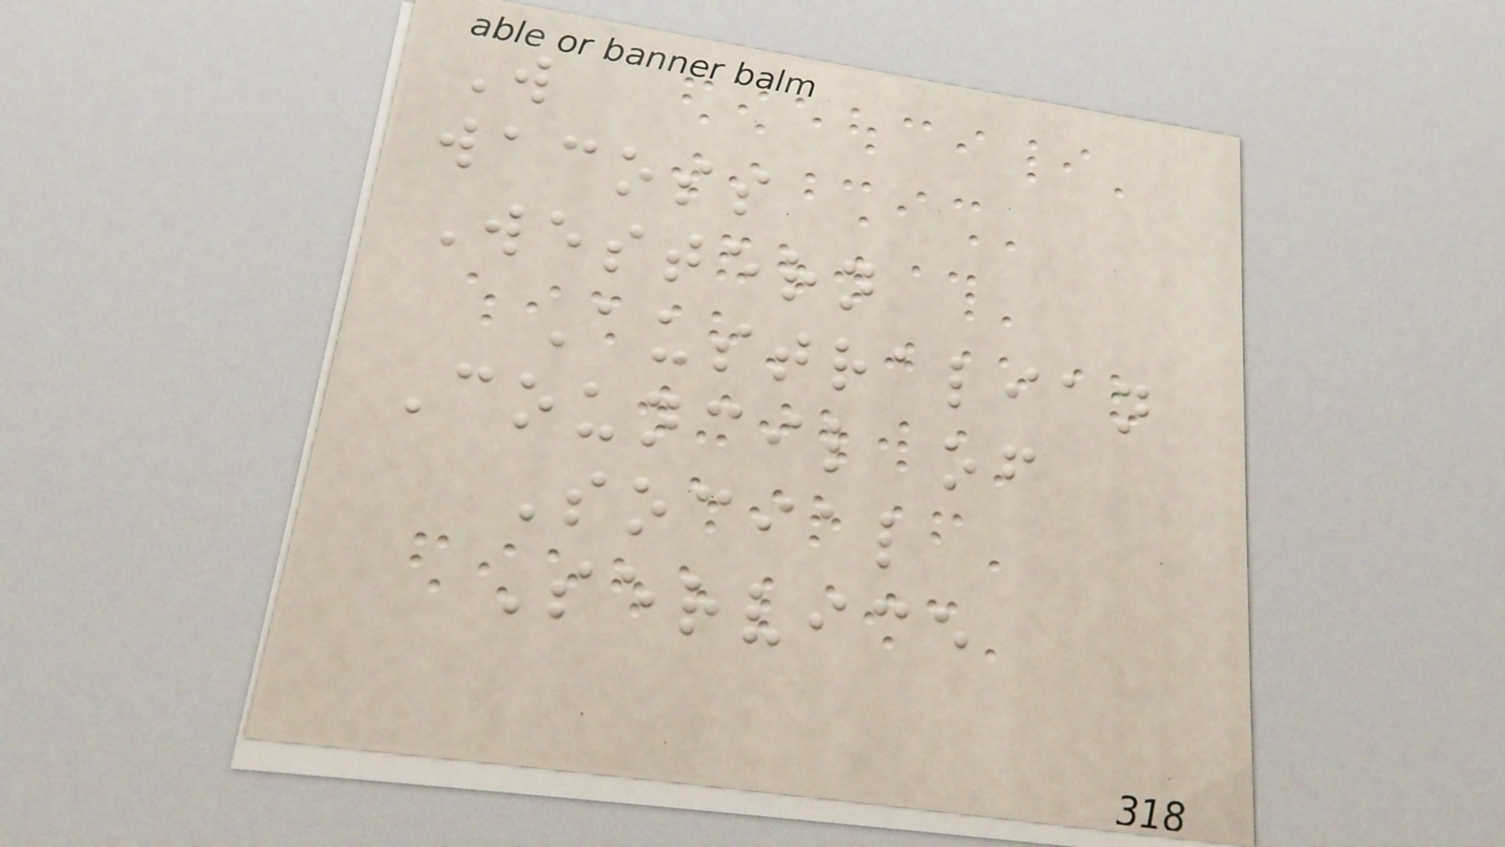W
wacoss
Western
Australian
Council of
Social
Service
